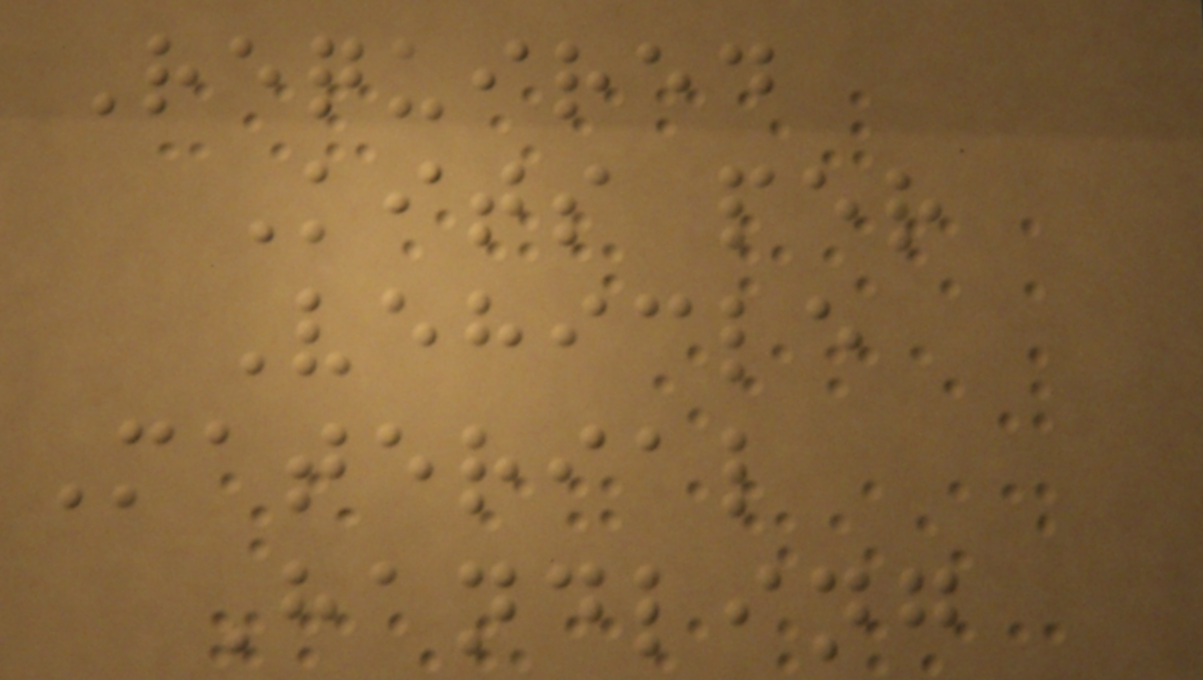Required
Kits per
Vehicle
Material
Handling
